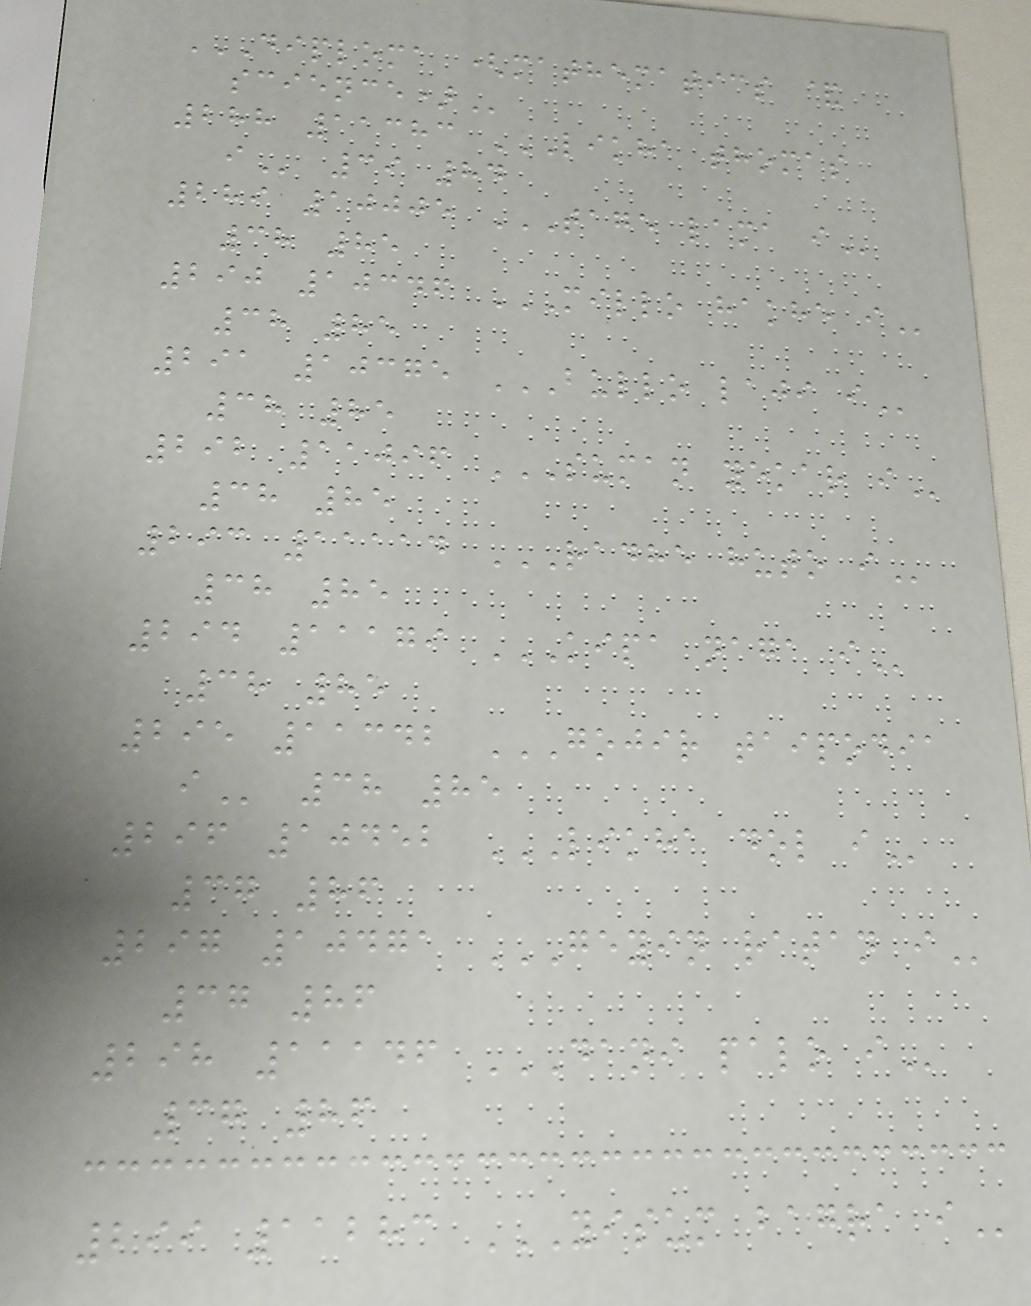DIPLOMA (MATHEMATICS &
SCIENCE)
288 11383 LIKHA THOMAS
I 39 84
289 10005 TAGE LAMA I
38 85
290 10346 MILLO HAKHE I
38 85
291 10375 BULLO LAJI I
38 85
292 11096 SUMAN YEKAR I
38 85
293 11114 RADHE HUTO I
38 85
294 11179 KIPA NAGA I
38 85
295 11342 GOJIR TAIPODIA
I 38 85
296 10452 LIKHA DOL I
37 86
297 10471 GEYIN RATAN I
37 86
298 11146 DANI PALO I
37 86
299 11283 YISUM BAGRA I
